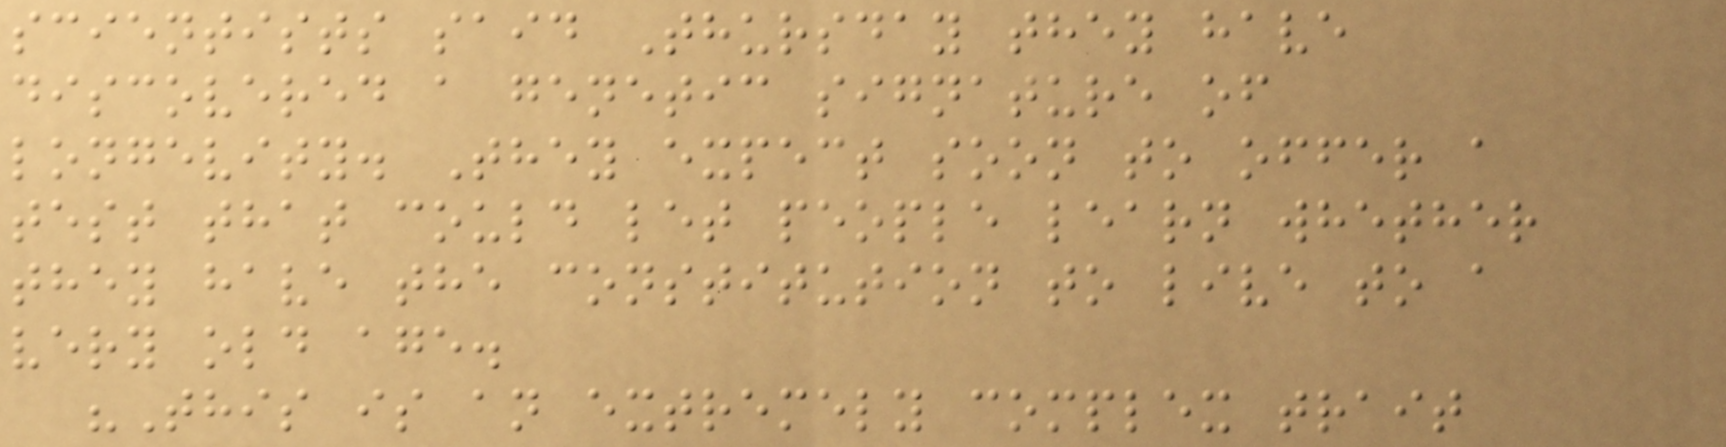scientists said Thursday they have
discovered a genetic signature of
longevity. They expect soon to offer a
test that could let people learn whether
they have the constitution to live to a
very old age.
"This is an extremely complex trait
